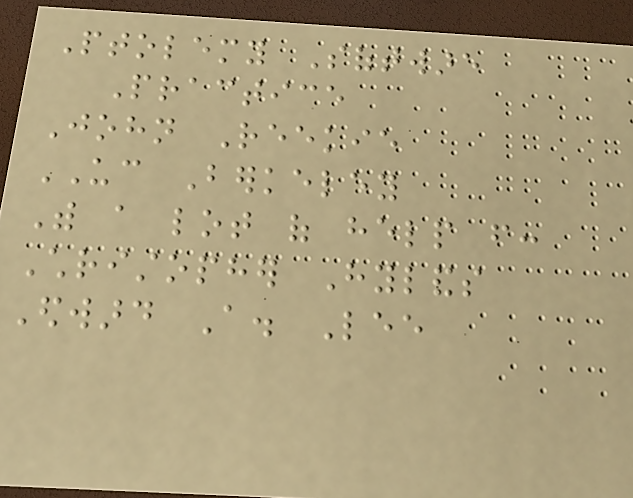Ptolemy Software
Practice
John Reekie
UC Berkeley
With a lot of help from:
Christopher Hylands
Edward A. Lee
